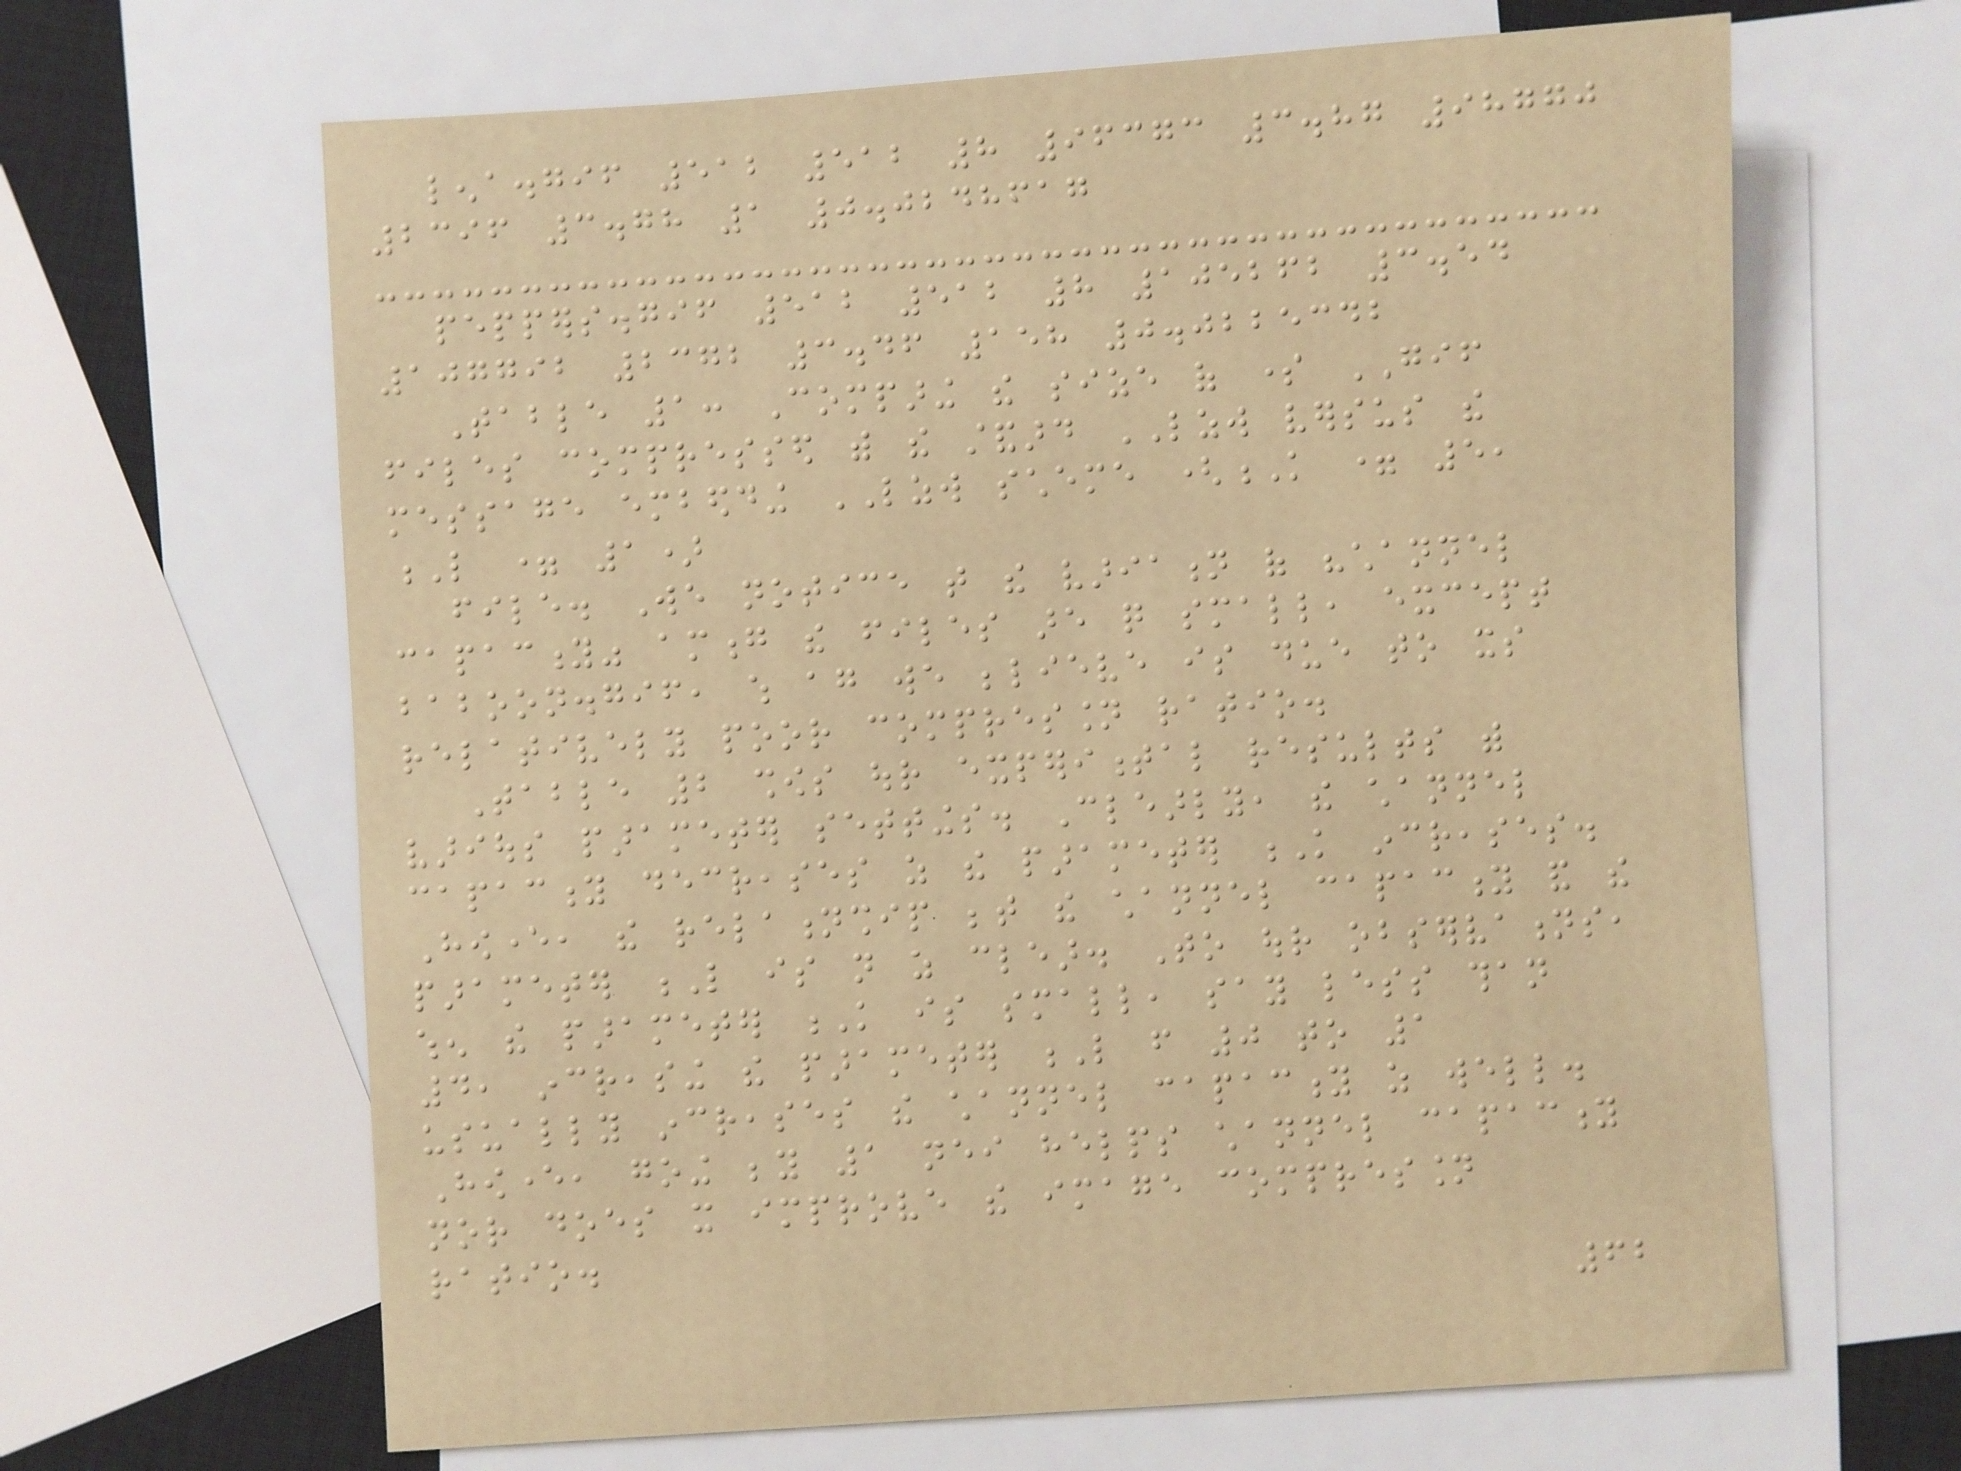lena.gif 512 512 8 96373 3.87 98770
2396 3.78 1 0.0248617
peppers.gif 512 512 8 105262 3.54
107792 2372 3.46 158 0.0225342
Table 1: Comparing the size of some GIF
files compressed with the standard LZW versus the
message embedding LZW scheme (K = 5,
L = 1)
file. We notice that the variation of "channel
capacity" among the files are quite small, except
baboon.gif, which again we believe is due to its
relatively poor compression ratio.
Table 2 shows our experimental results with
various parameter settings. Clearly, the channel
capacity decreases as the parameter K increases.
However, the relationship between the channel capacity and the
parameter L is not as clear. To our observations,
when the parameter K is small, say less than
4, increasing the parameter L from 0 to 1
usually increases the channel capacity as well.
However, going beyond 1 neither helps channel capacity
nor does it improve the image compression
ratio.
62
